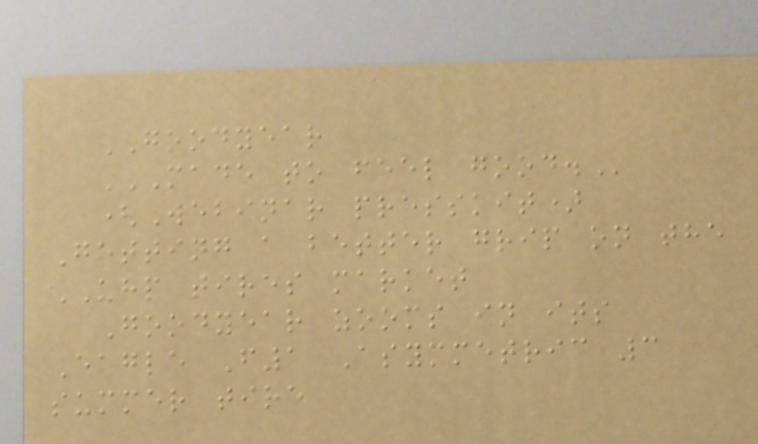GOODYEAR
MADE TO FEEL GOOD.
(Webinar presskit)
Getting a better grip on the
UHP tires market
Goodyear zooms in its
Eagle F1 Asymmetric 3
summer tire
